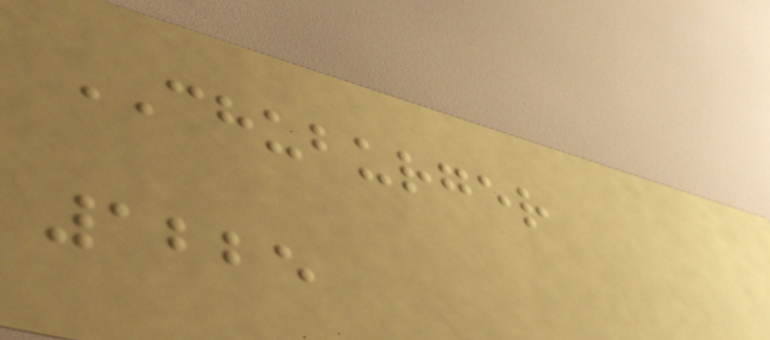CHUBURGER
1225
